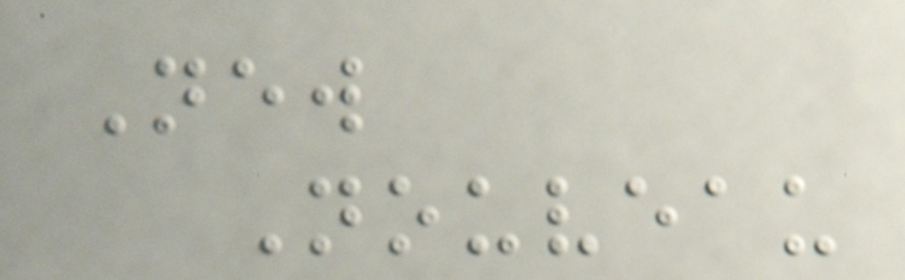New
Nouveau
